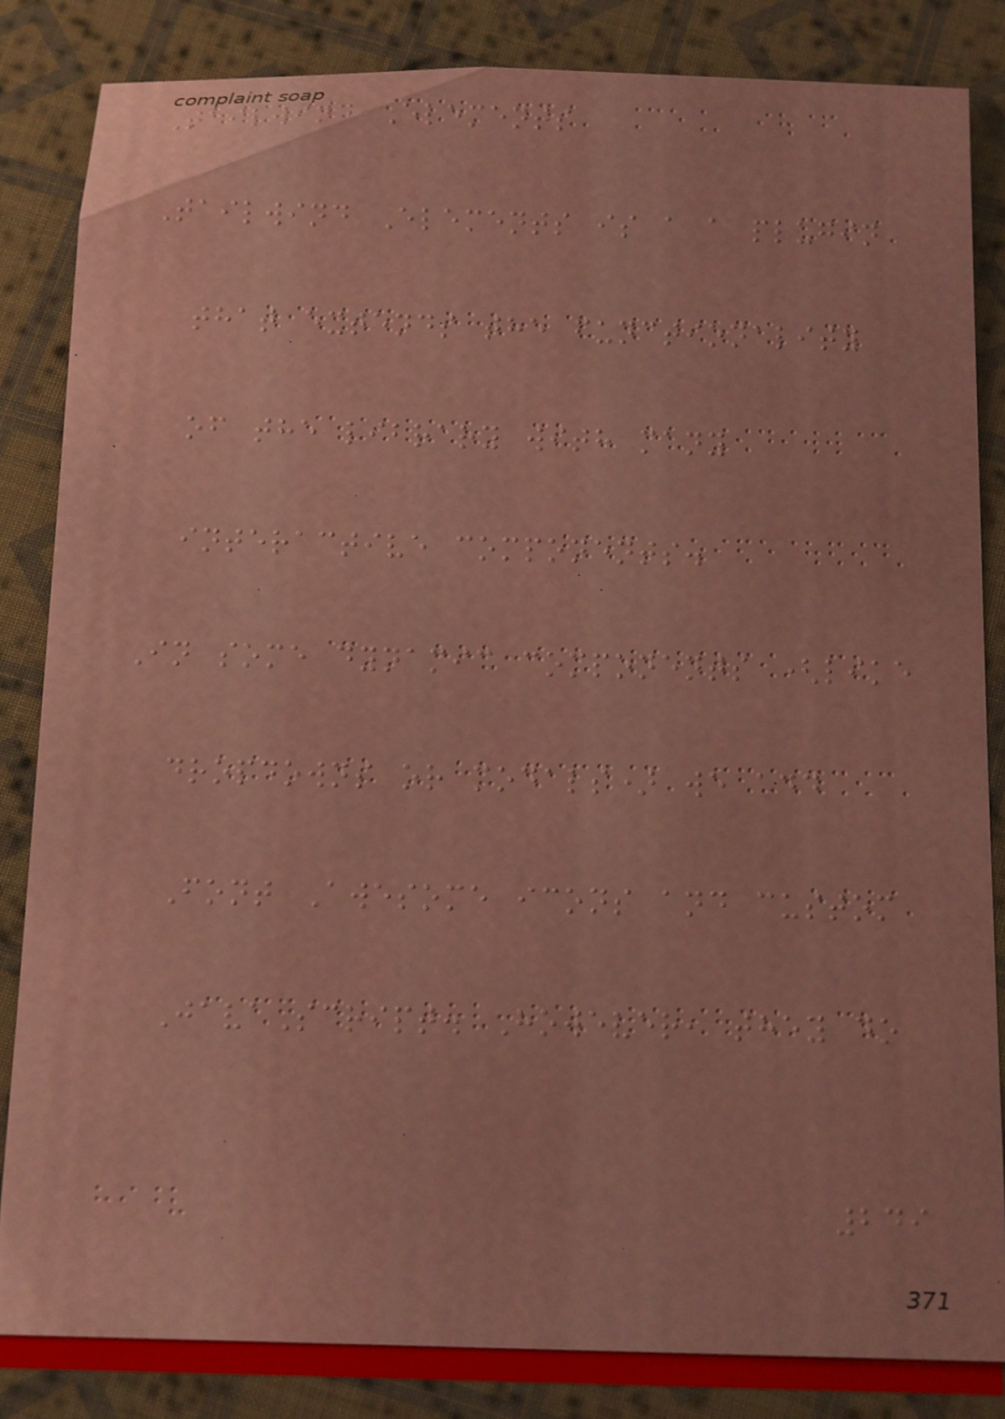Tailwind Elements
Tailwind Elements is a a plugin
that extends the functionality
of the library with many
interactive components.
In some dynamic components (like
dropdowns or modals) we add
Font Awesome icons and custom
JavaScript. However, they do
249
